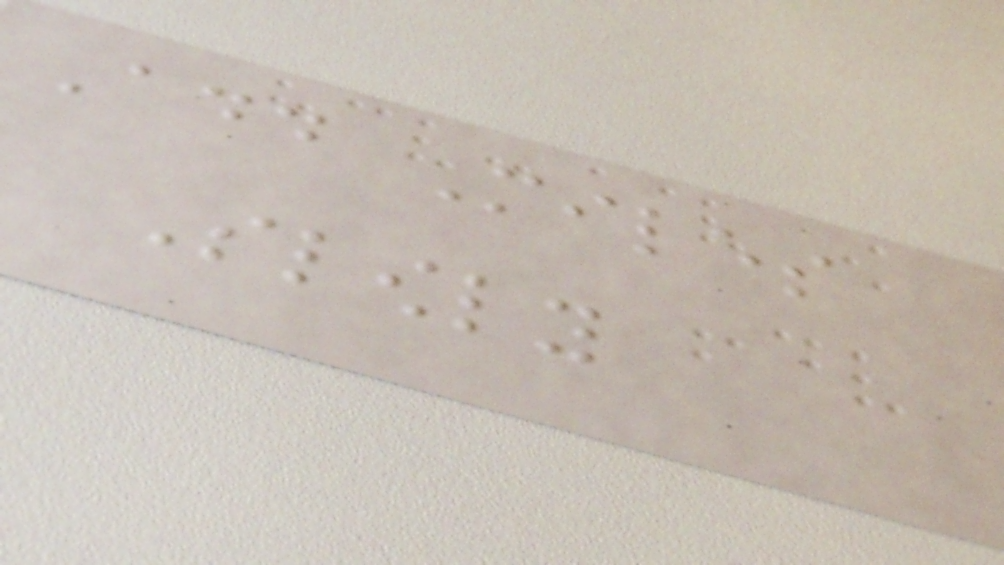Add Miles
Slowly
